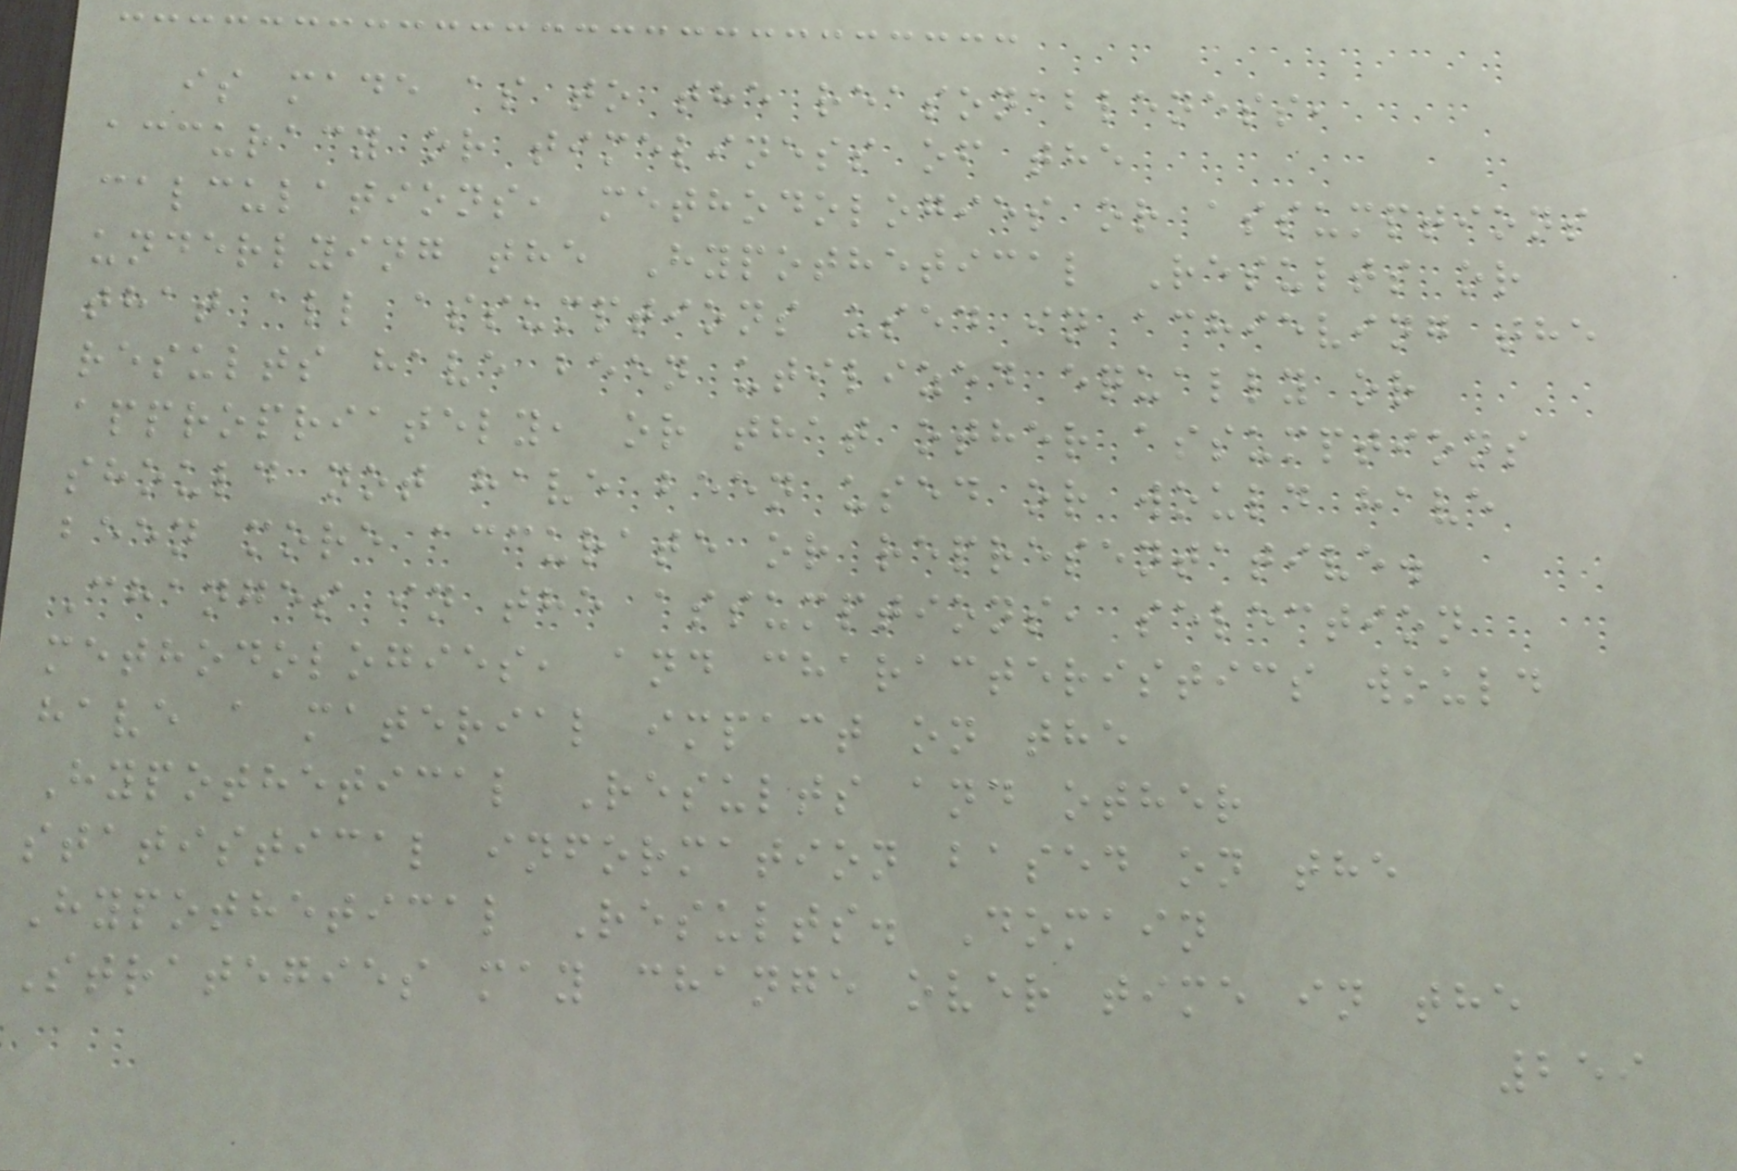is made as to the reasonableness,
accuracy or timeliness of the
calculations, methodologies or assumptions
underlying the Hypothetical Results or
that all assumptions used in achieving the
results have been utilized equally or
appropriately, or that other assumptions
should not have been used or would have
been more accurate or representative.
Changes in the assumptions, selection
methodologies, and characteristics would
have a material impact on the
Hypothetical Results and other
statistical information based on the
Hypothetical Results. Domain
Strategies may change over time in the
259
